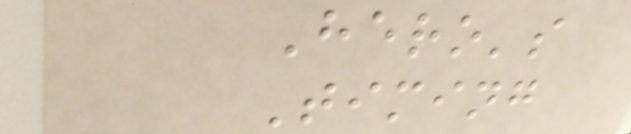Hero's
Timing
